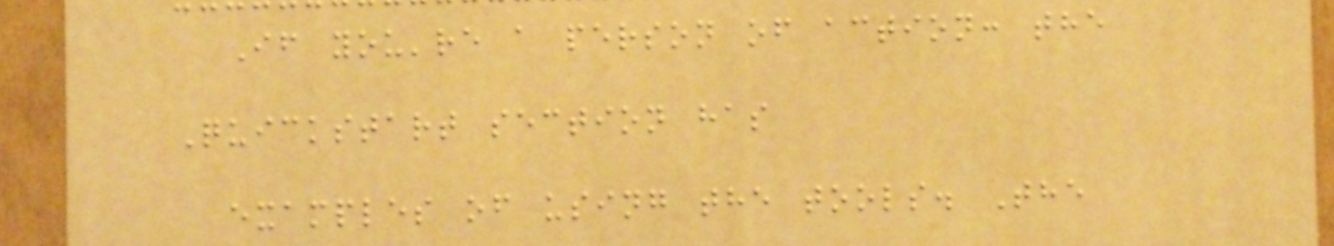If you're a person of action: the
Quickstart section has
examples of using the tools. The
